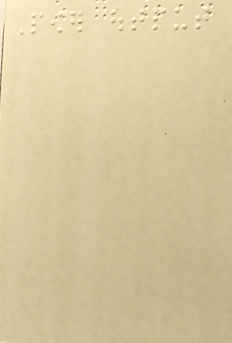Power output
